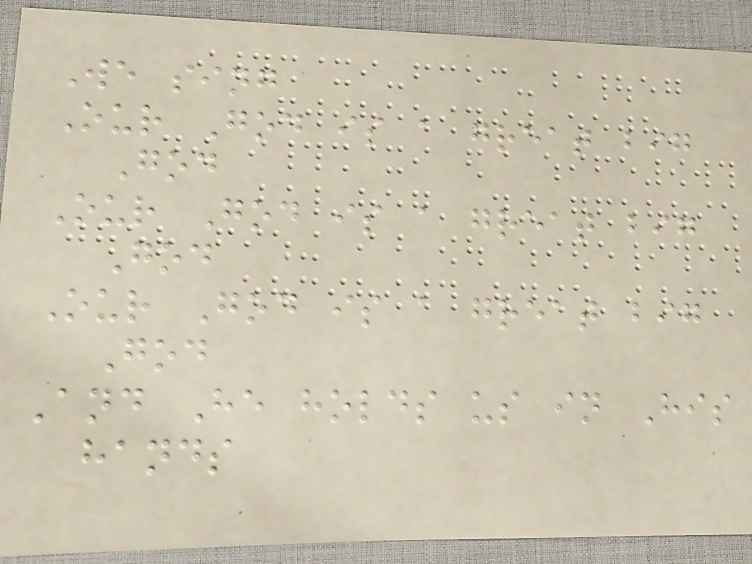We sing
Our God is a great big
God
Our God is a great big
God
Our God is a great big
God
And He holds us in His
hands
